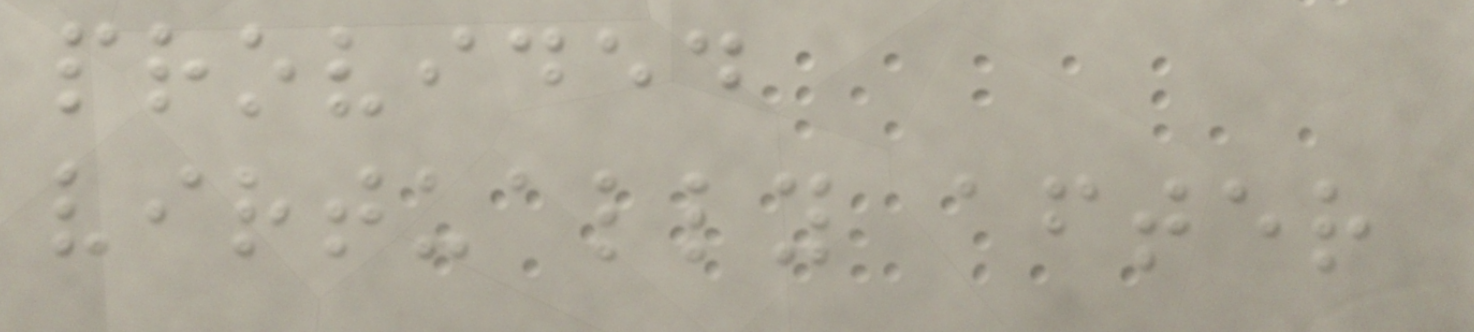provided
virtually after
